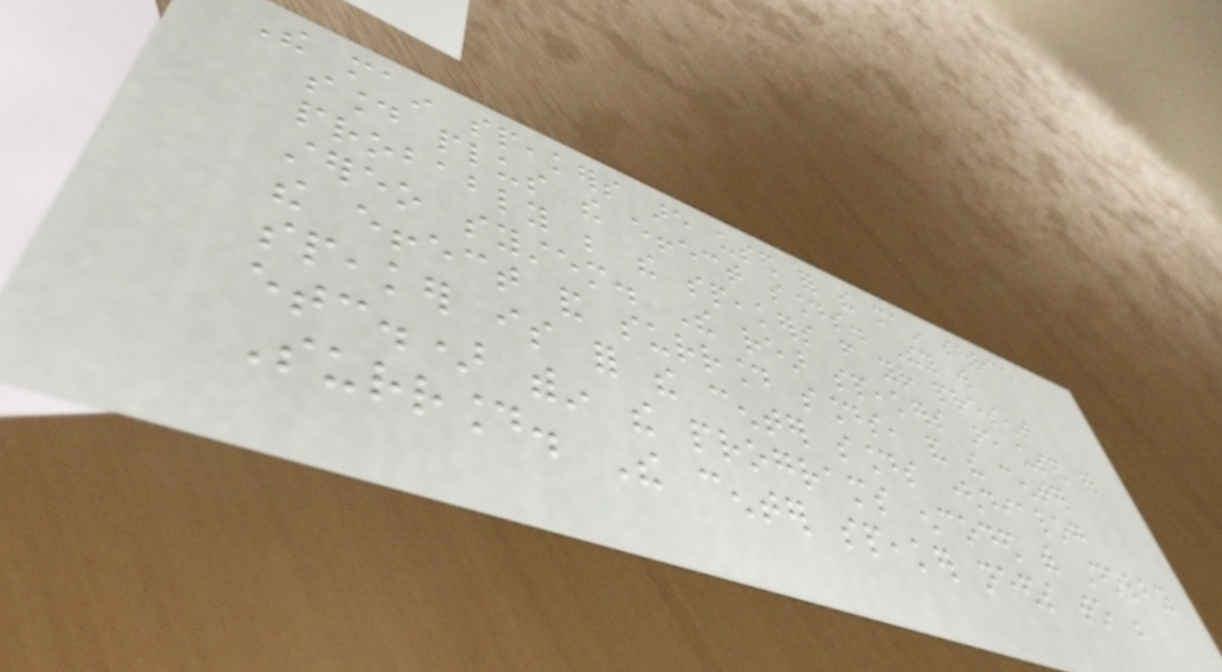The main speakers are used for the main source
sound plus the effect sounds. They will
probably be the speakers from your present
stereo system. The rear speakers are used for
the effect and surround sounds, and the center
speaker is for the center sounds (dialog
etc.) within the programs encoded with Dolby
Surround. The center speaker needs to be
